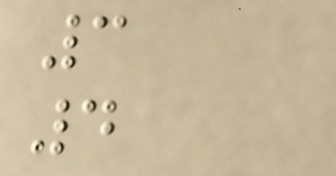3
4
